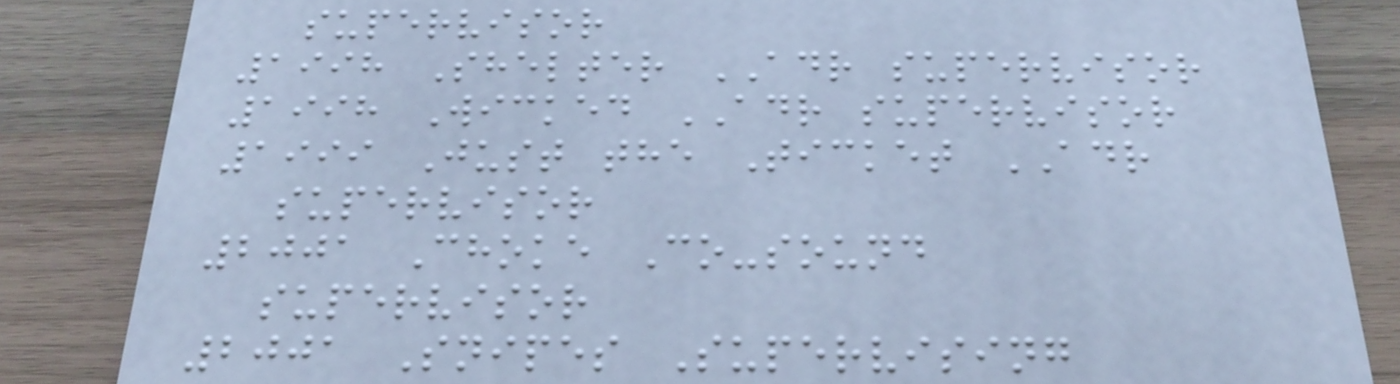supervisor
1998 Shelter ADR supervisor
1998 Wicked ADR supervisor
1999 Just the Ticket ADR
supervisor
2001 Choke Co-sound
supervisor
2001 Snipes Supervising
